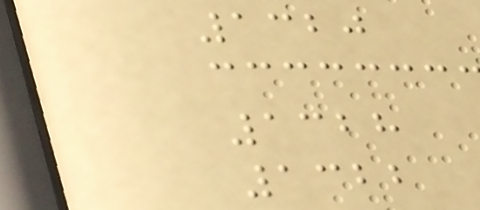1320
1328
1322
